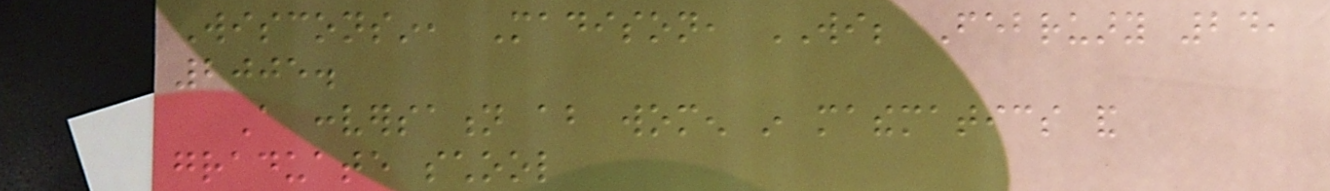Wisconsin, Madison, WI; February 24,
2005.
A conversation about women in mathematics and
graduate school
